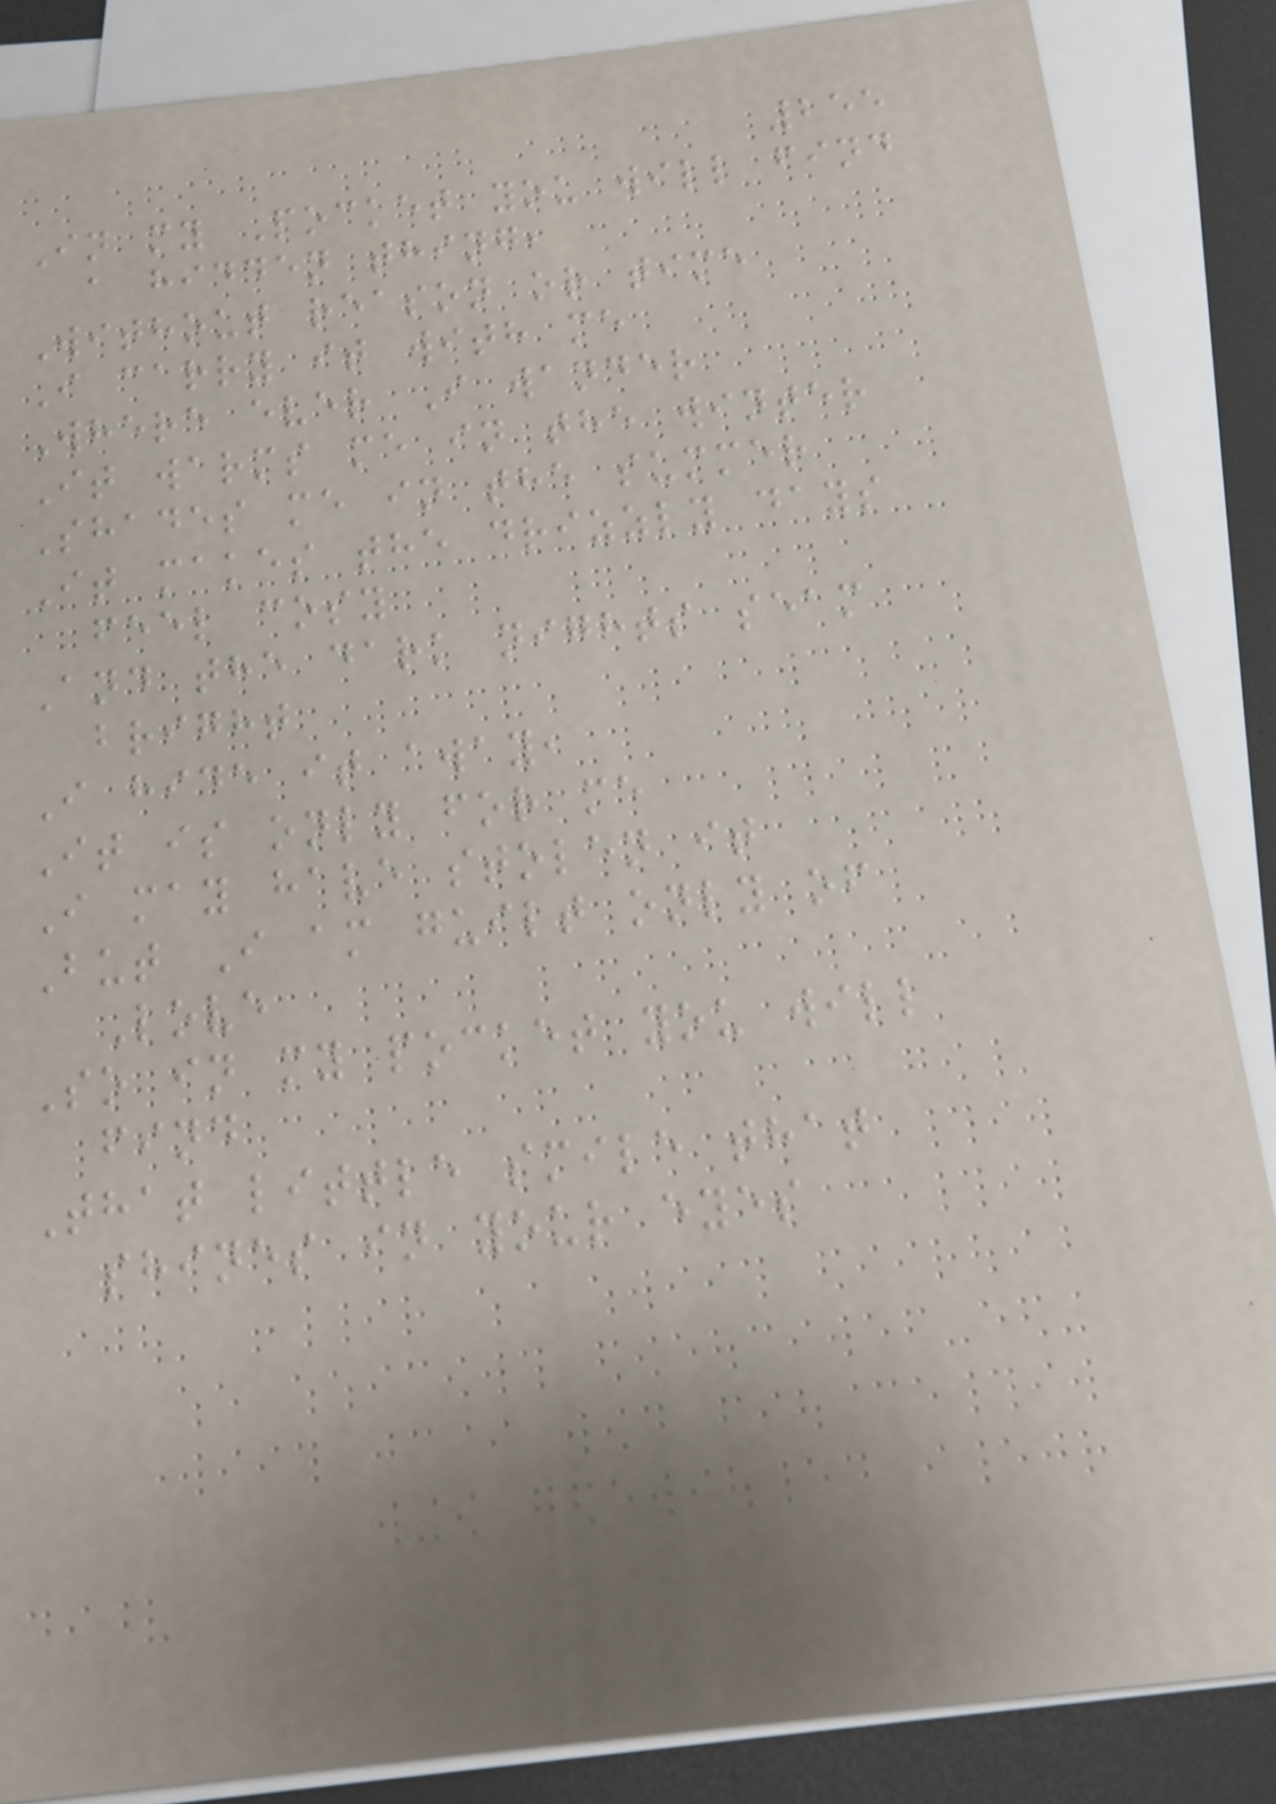255
In my Pocket you will find
a hidden thing,
Without reason or time
I carry it with me
Where ever I wander
It warms me in the winter
Shades me in the summer
It makes the drizzly days
feel cosy
And the dark nights seam
bright
I hide it away,
It is only for me
I may have stolen it
But I am guilt only of
Love
So in my pocket you will
find
That little smile that
shines in your eyes
